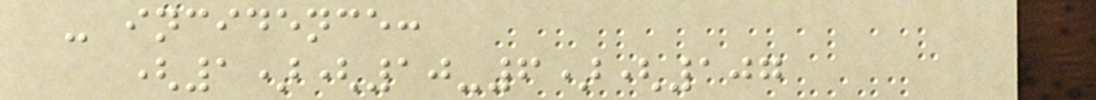- incidence:
(1)(10-6)(107
